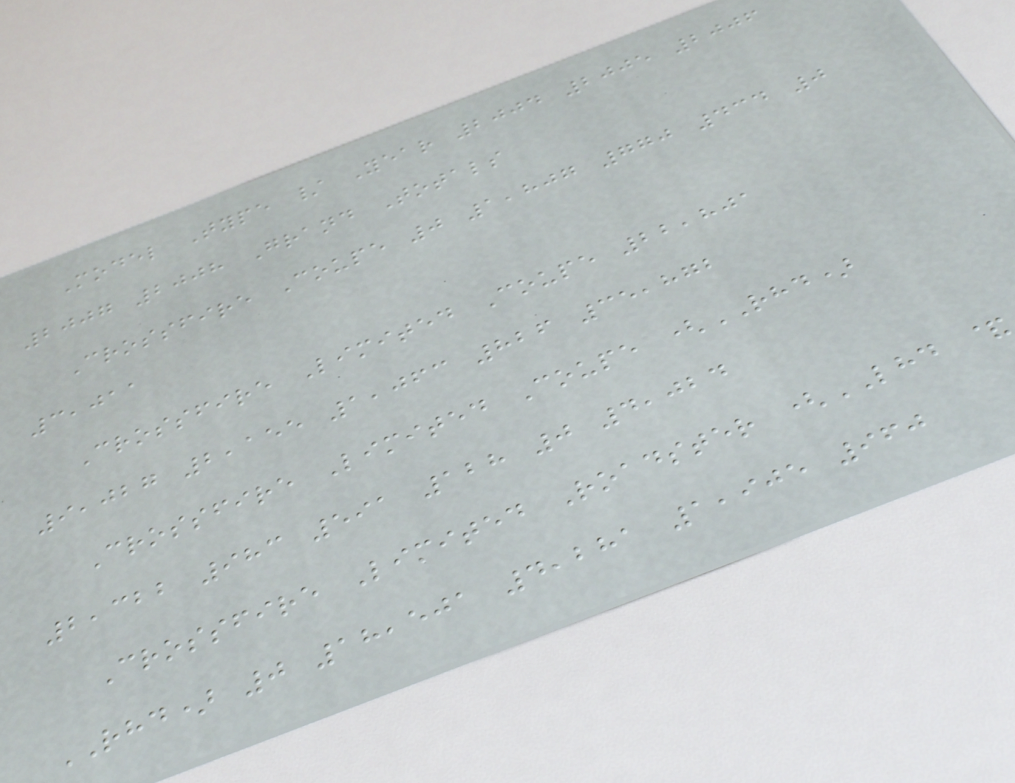Model Type / Year 2004 2005 2006
2007 2008 Grand Totals
Crossfire Coupe 0 1,807 770 434 0
3,011
Crossfire Limited Coupe 22,801
9,027 2,155 1,063 826 35,872
Crossfire Limited Coupe (RHD)
2,322 983 591 128 0 4,024
Crossfire Limited Roadster (LHD &
RHD) 0 18,501 4,281 1,905 960
